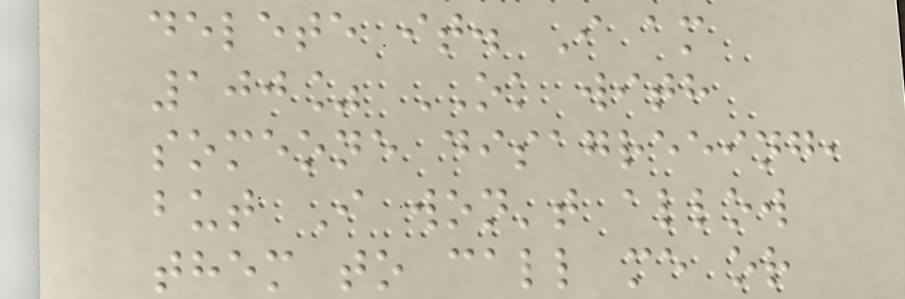delete it. I am
100% OK with
someone disagreeing,
but I won't allow
them to call me or
